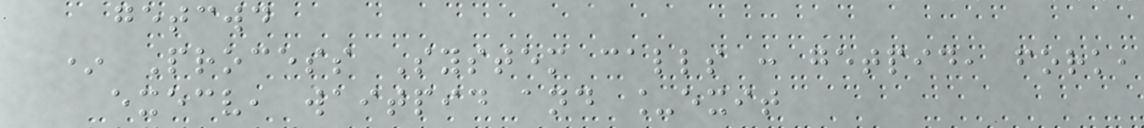getcwd
* Process System calls : getpid, fork,
execv, waitpid and _exit
